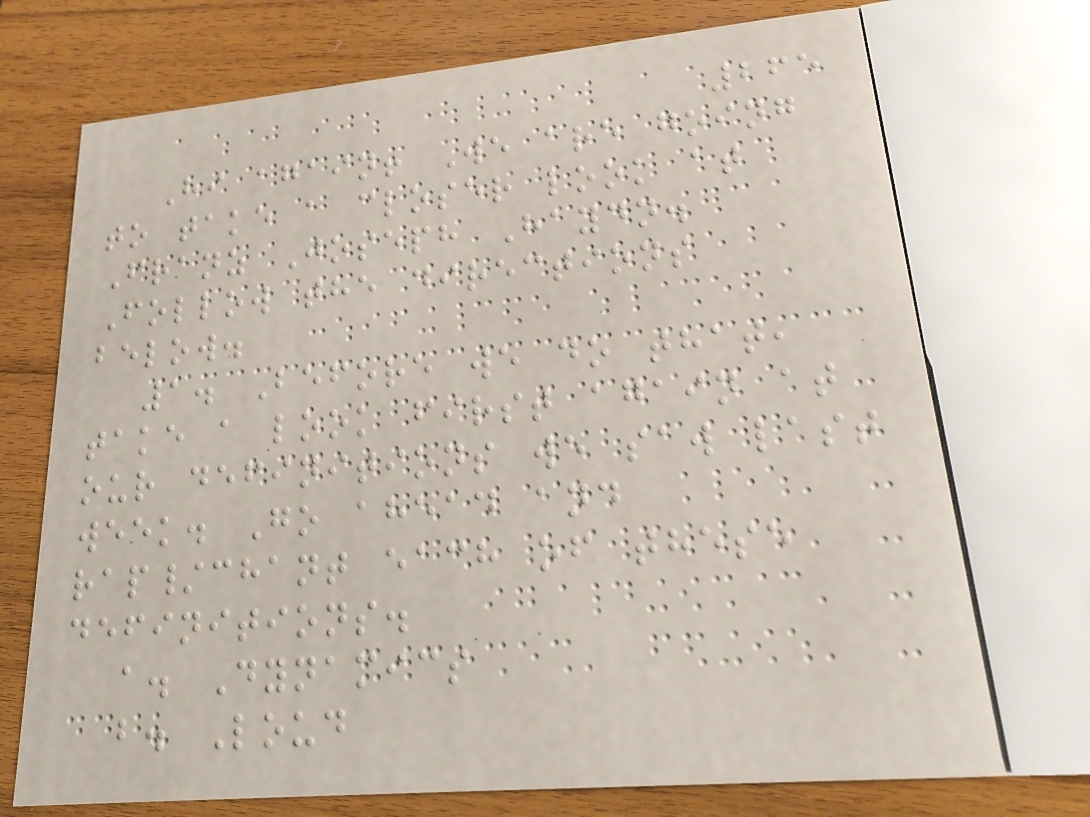265
Hi again! We are going
to take a closer look at
Franz Joseph Haydn.
Follow the directions
below.
1. Before we do that,
take a look first again at
our definitions we saw last
week. Go ahead and
rap/chant each of these
definitions.
a. Dynamics
b. Loud
